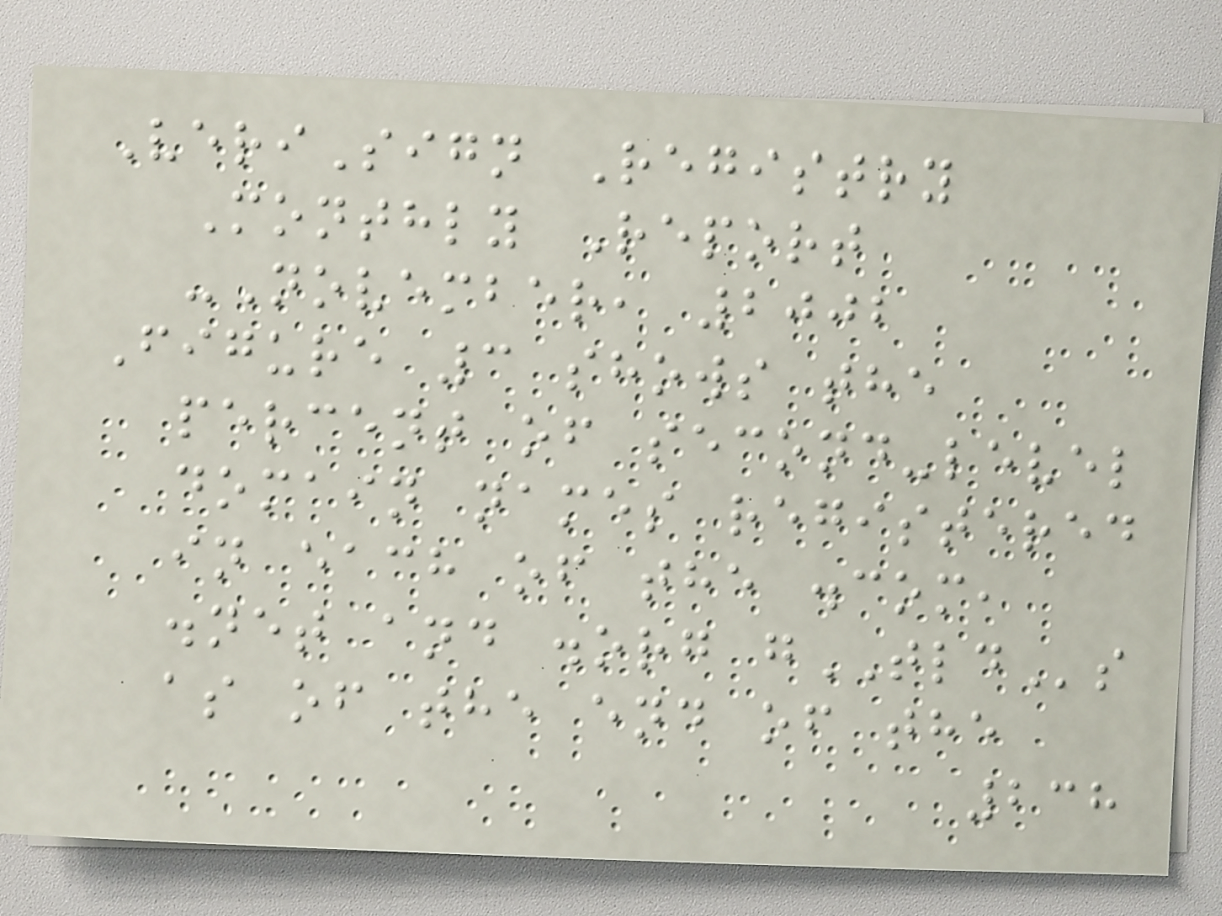VeriSign Registry
Monthly Report
-November, 2002
Figure 3 shows the
percent of second-level
domain names registered
in each of the .com,
.net and .org gTLDs
as of the end of the
238
